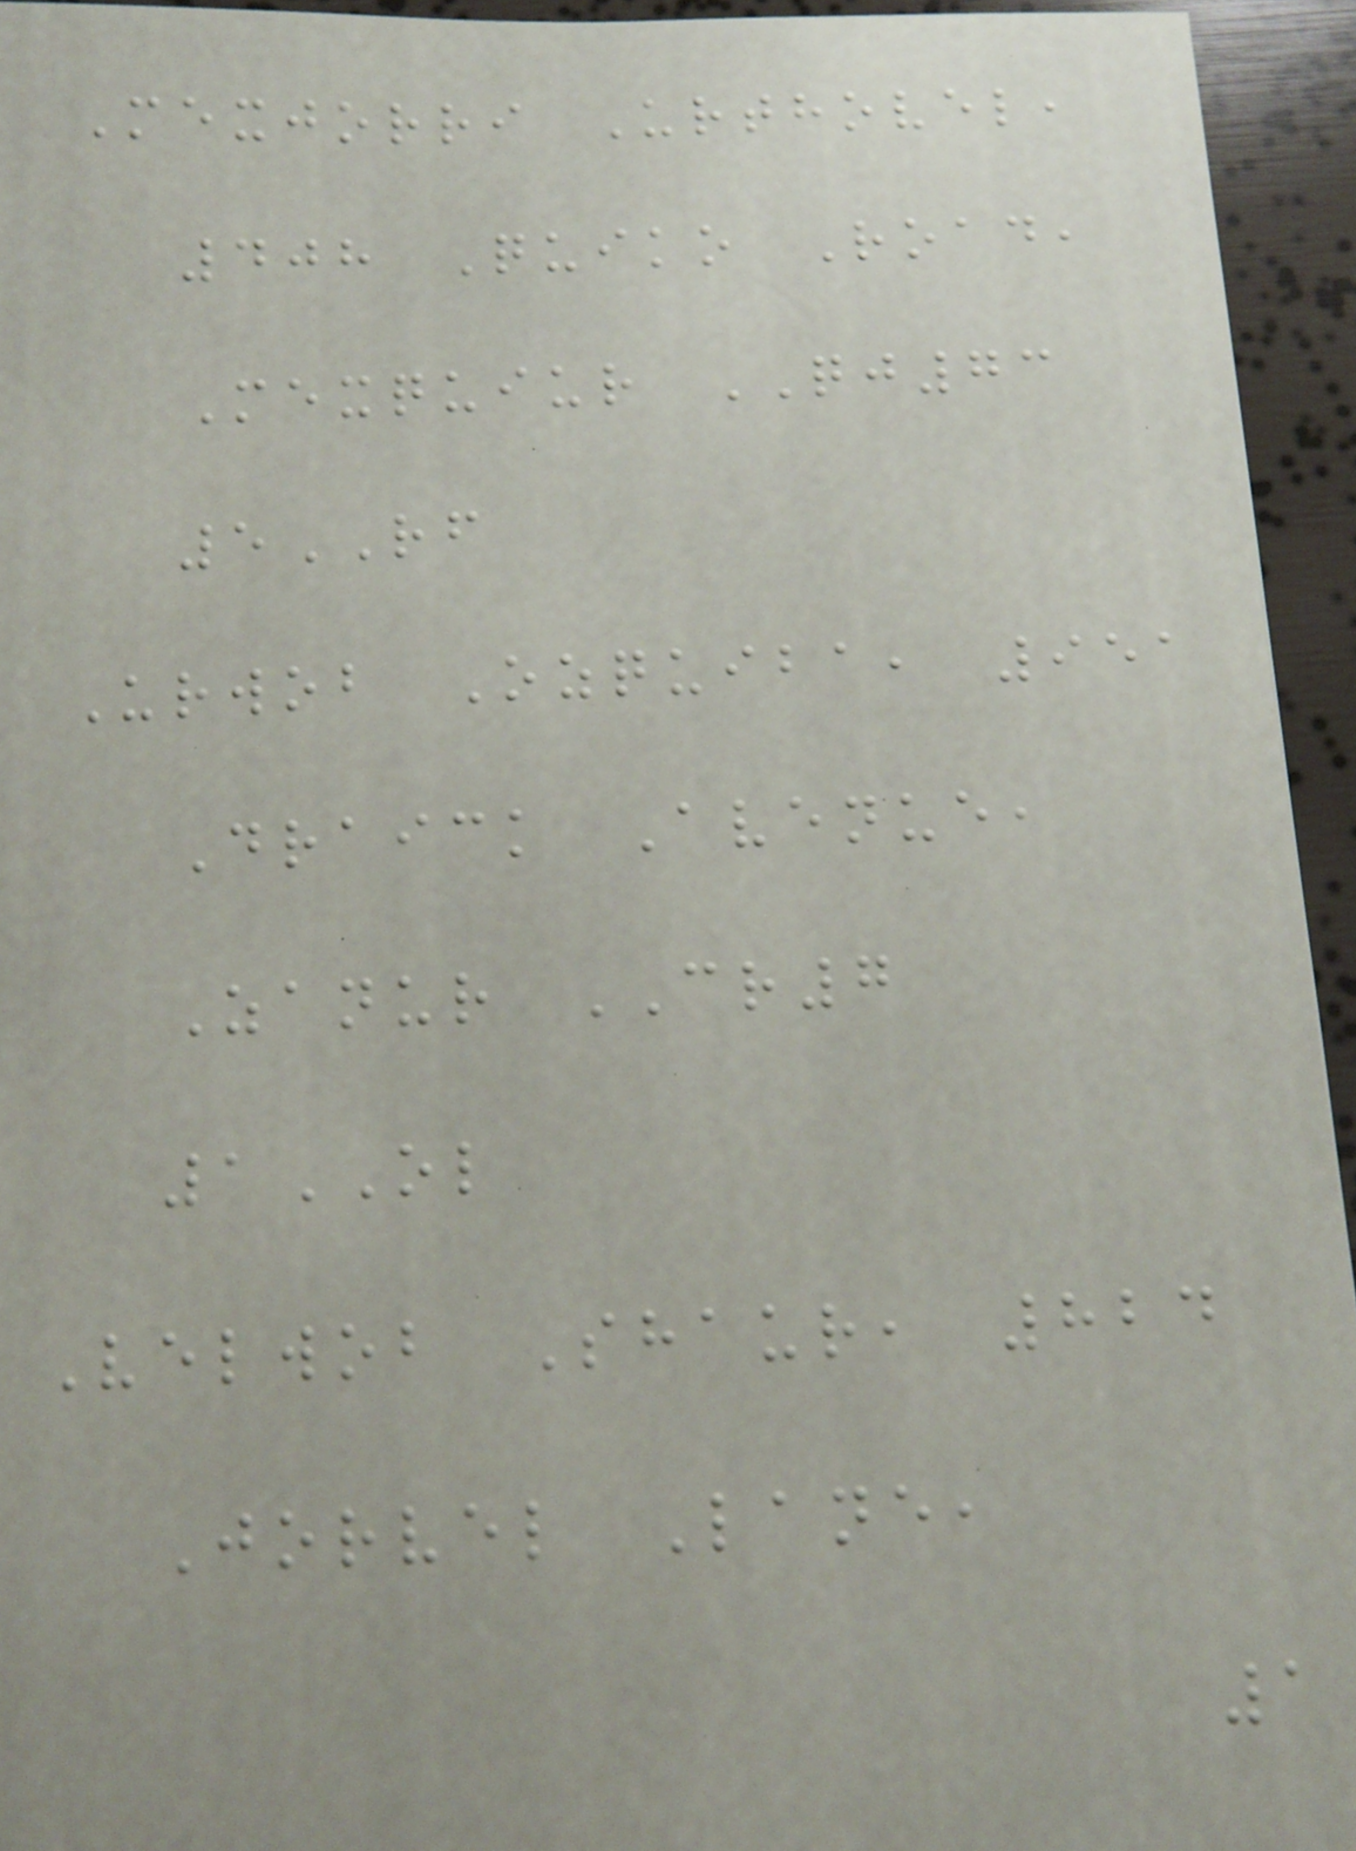Mexjorri Urthovel,
408 Quiko Road,
Mexquiur QJ73
5RF
Urwob Ozquiba, 951
Draick Avenue,
Zanur CR7
1OL
Velwob Shaur, 824
Jorvel Lane,
1
